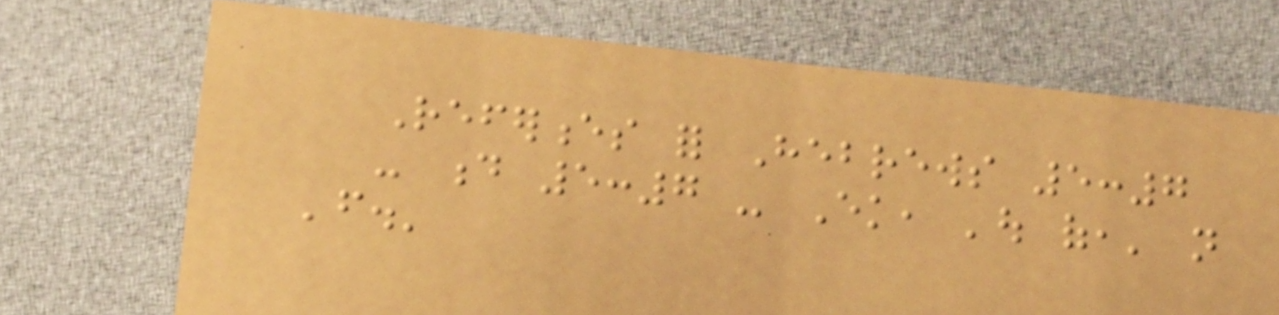References for Hebrews 5:7
- d 5:7 - Ek, 'out of,' not
'from.'
